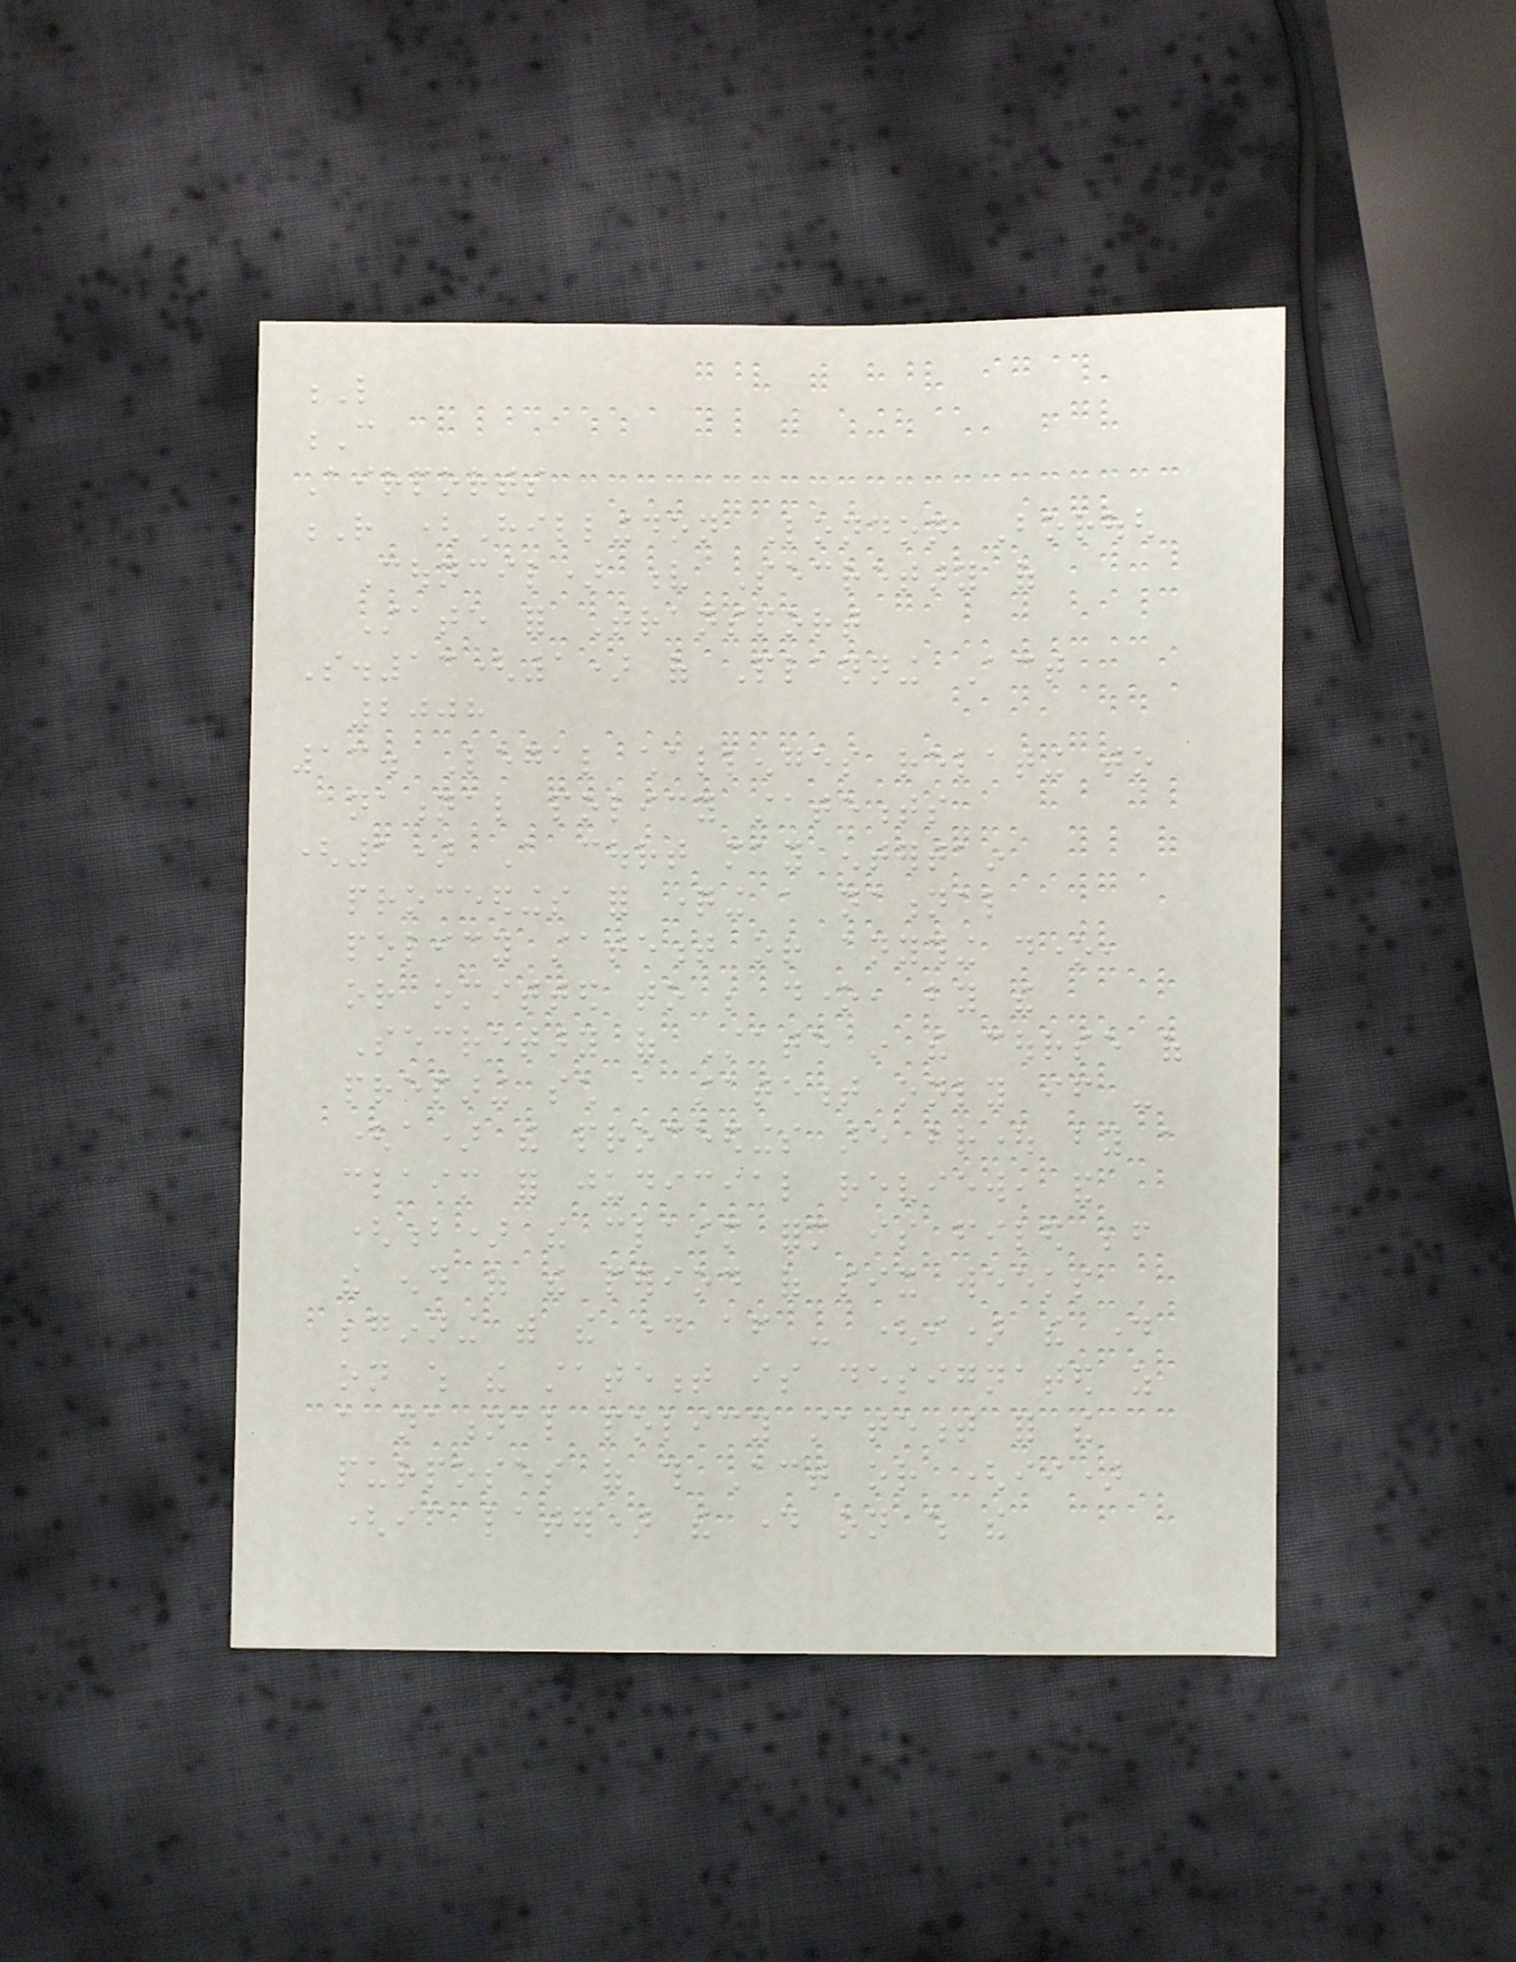L
C
Airports
R (Hillingdon London Borough
Council) v Secretary of
State for Transport
S.13(1) of Planning Act
2008
13. Legal challenges relating to
national policy statements
(1) A court may entertain
proceedings for questioning a national
policy statement or anything done,
or omitted to be done, by the
Secretary of State in the course of
preparing such a statement only if -
(a) the proceedings are brought by a
claim for judicial review, and
(b) the claim form is filed before
the end of the period of six weeks
beginning with the day after - (i) the day
on which the statement is designated as
a national policy statement for the
purposes of this Act or (ii)
(if later) the day on which the
